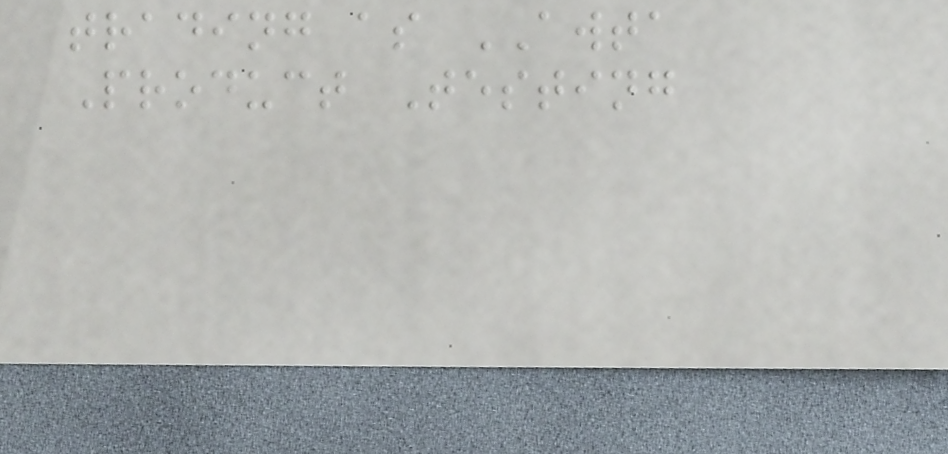trading as AWTA
Product Testing
